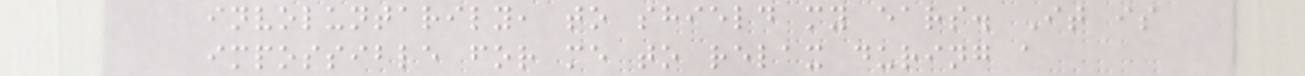involuntarily, to shield my ears. It is
impossible for me to relax during a
